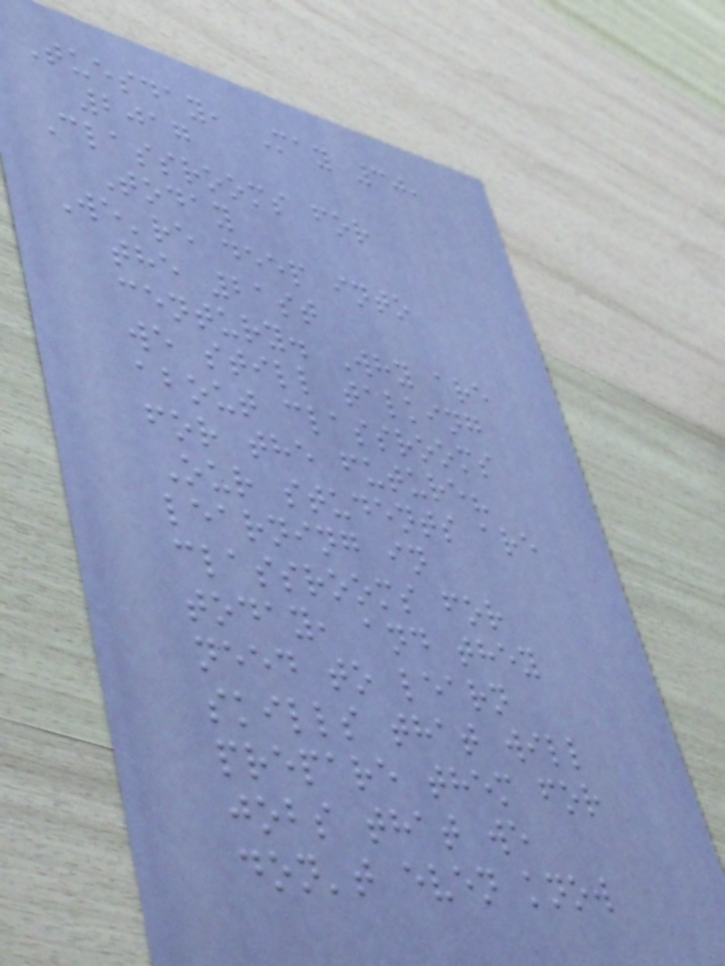Tuesday, May 30,
2017
Classrooms for
Today
We're deep into
the 21st
century. Why are
we still talking
about classrooms
for the future?
Our students are
learning in
classrooms for
today, and they
need to learn
skills that will
prepare them for
jobs that we
don't even know
